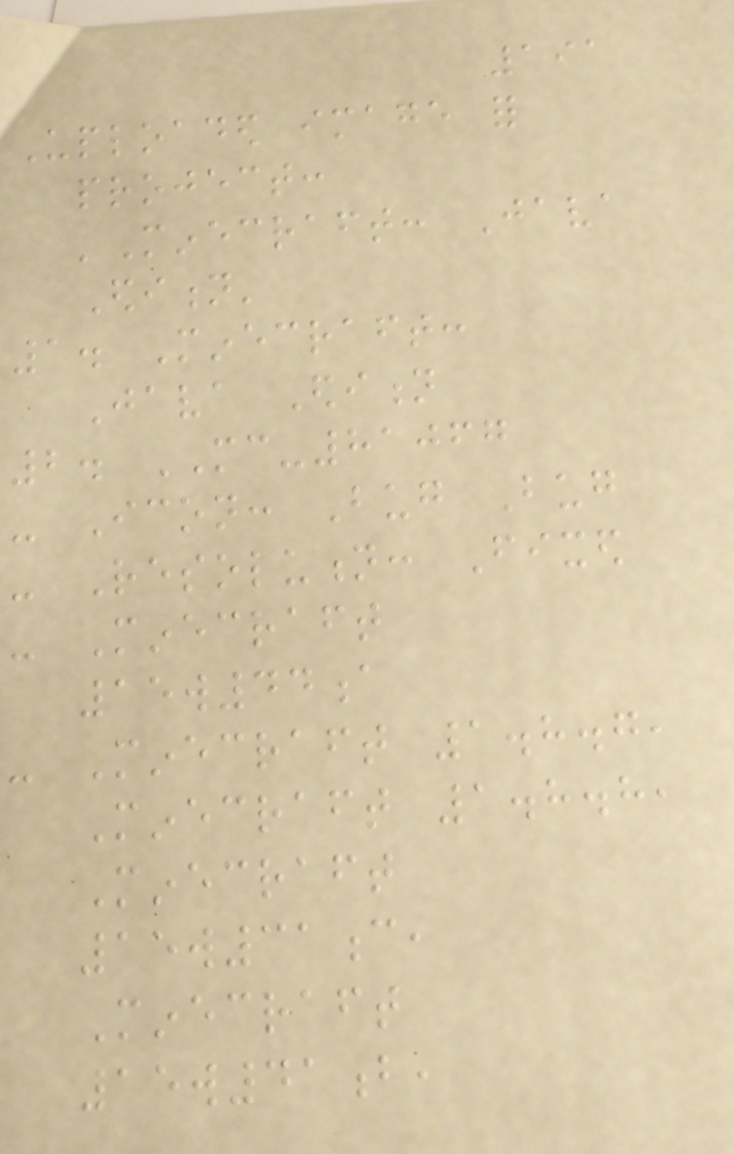191
Uploaded image for
project:
'Minecraft: Java
Edition'
1. Minecraft:
Java Edition
2. MC-81067
- Icon: Bug Bug
- Resolution: Fixed
- Minecraft
15w44a
- Minecraft 1.8.7,
Minecraft 1.8.8,
Minecraft
15w31c,
Minecraft
15w41b,
